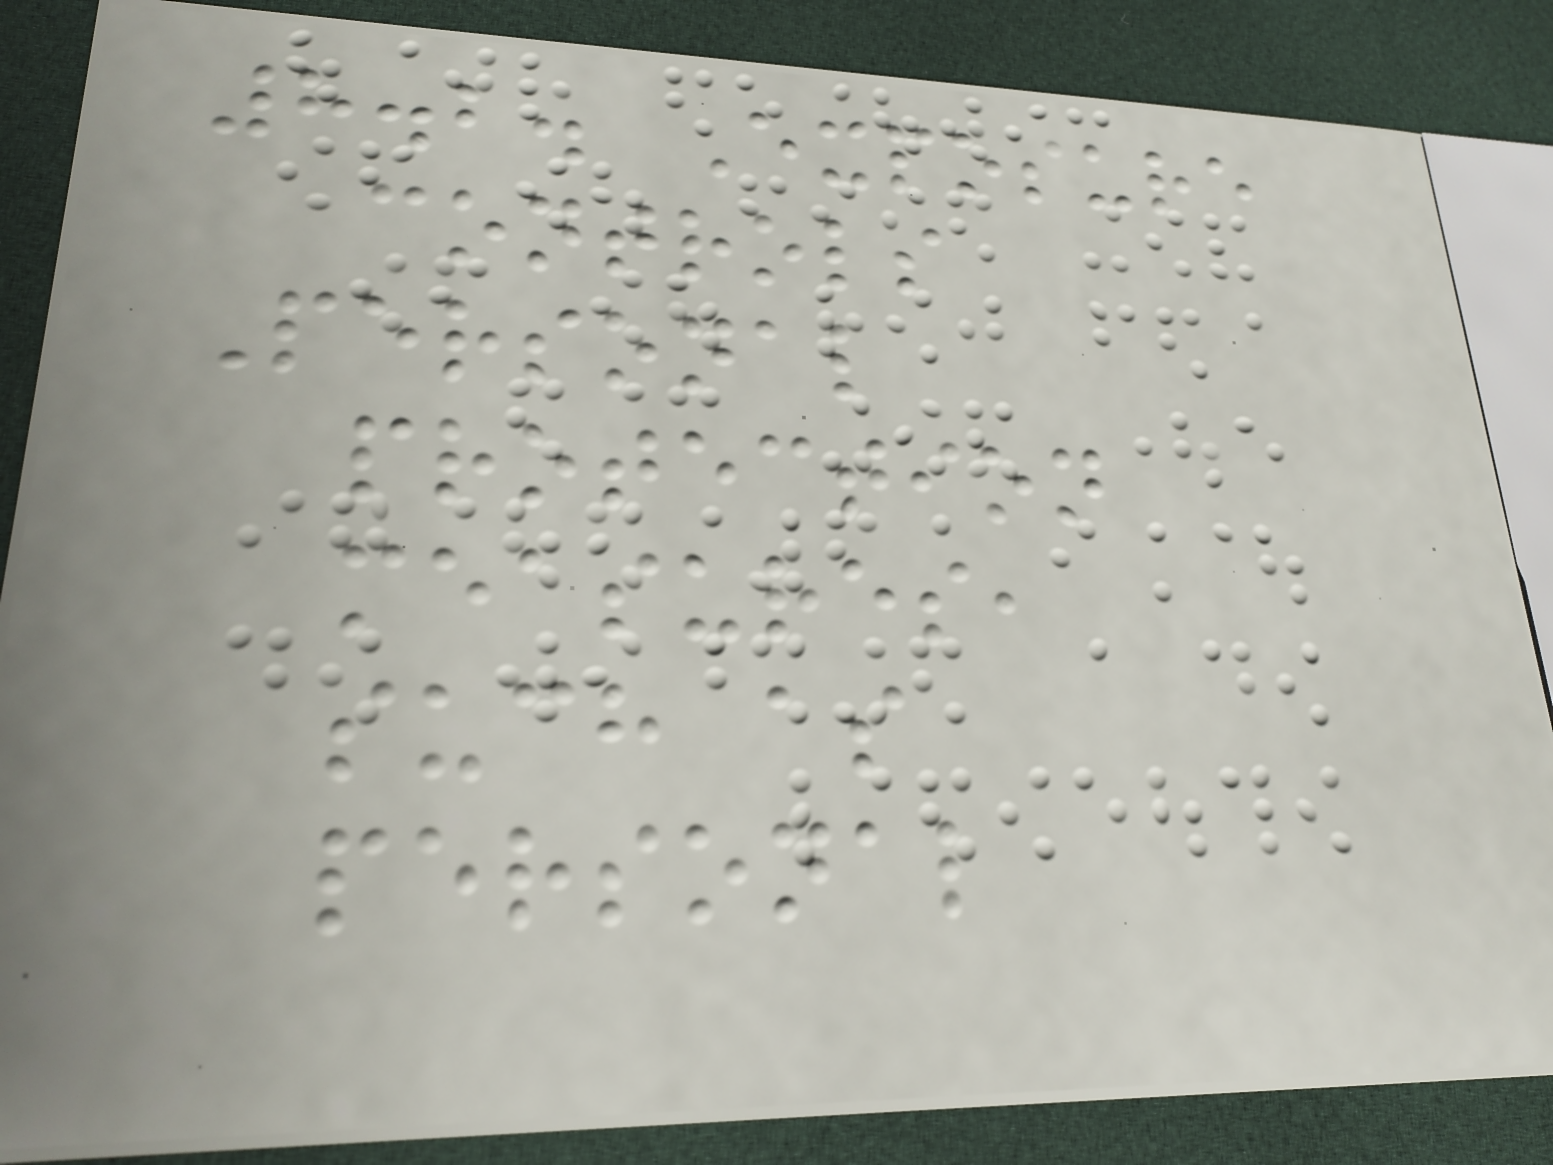8.2. Exposure
controls
Personal
protection
measures,
such as
personal
